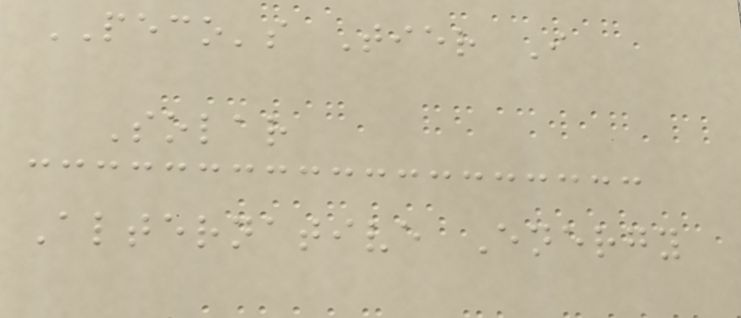PECO's Tier I
Solar
Alternative Energy
